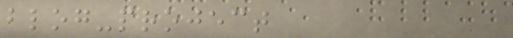blog-project
